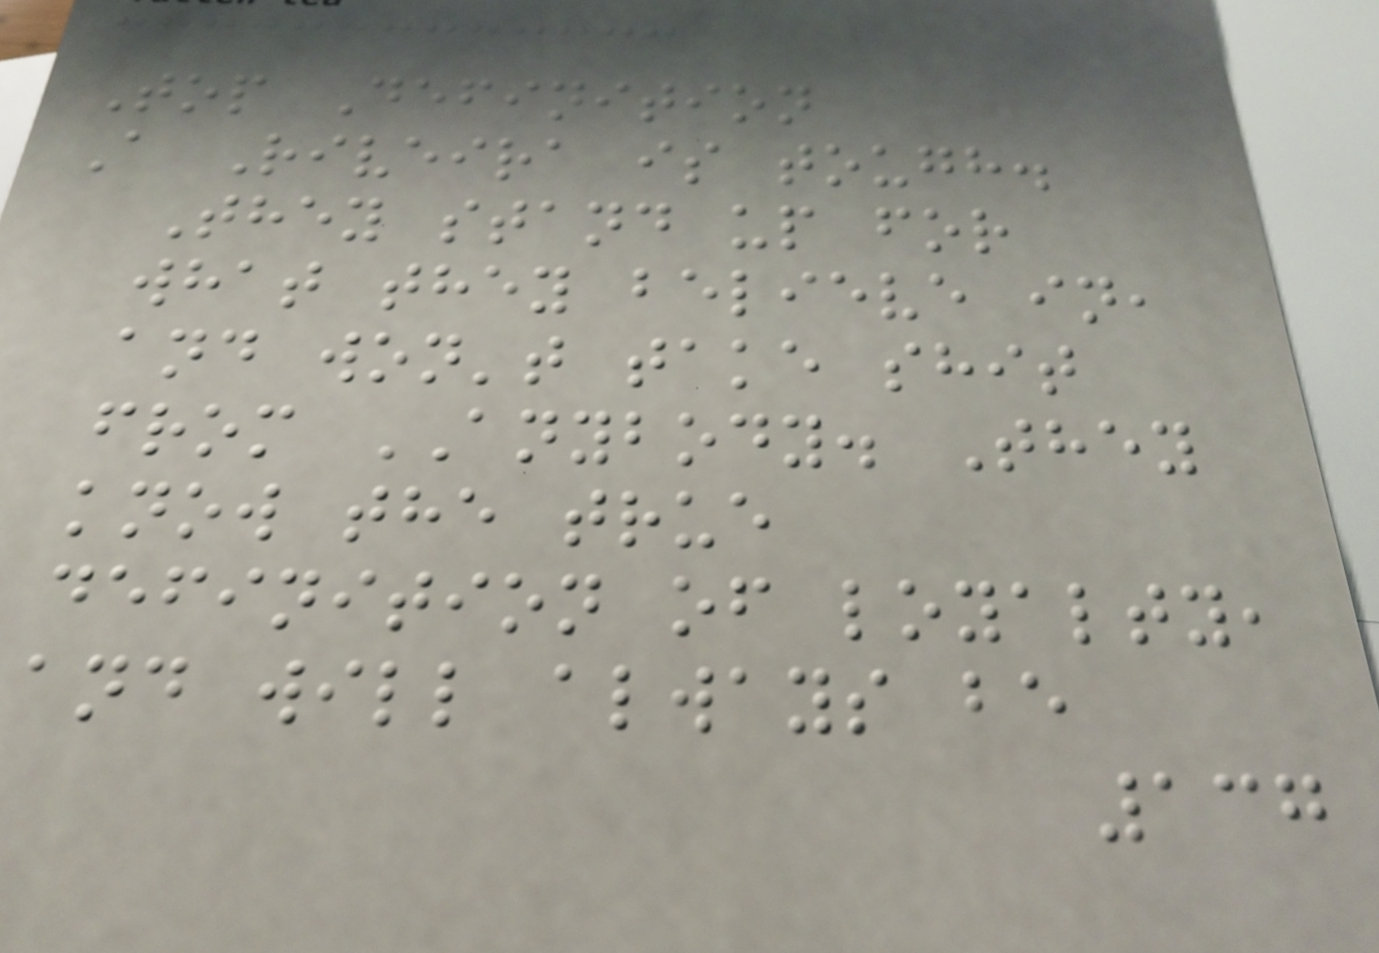Top Definition
A Riveira is tough.
They stand up for
what they believe in,
and won't take shit
from ANYBODY. They
know the true
definition of loyalty,
and will always be
137
